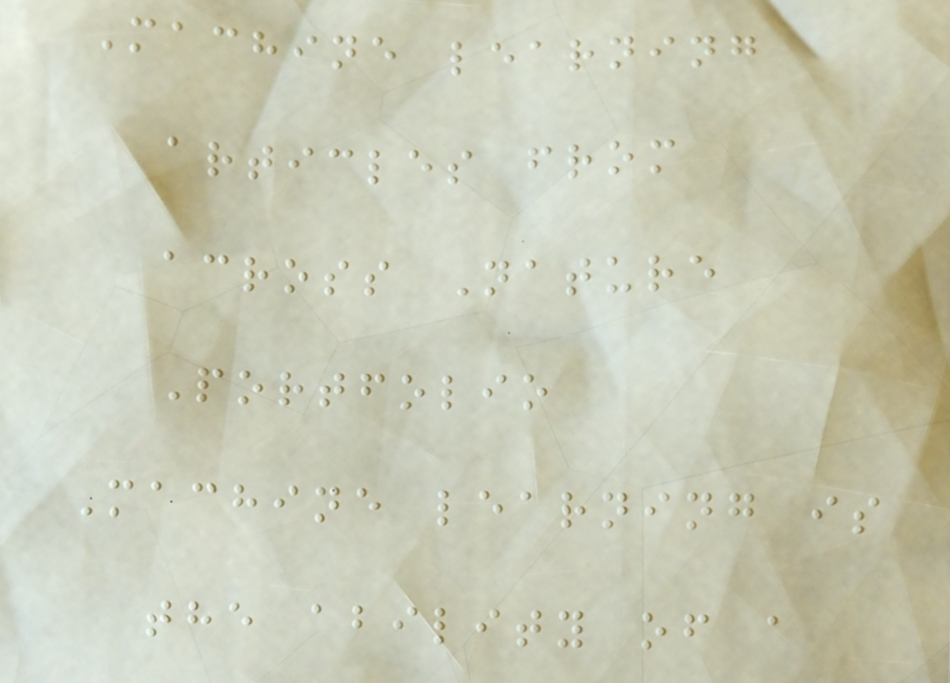Machine learning
articles from
across Nature
Portfolio
Machine learning is
the ability of a
